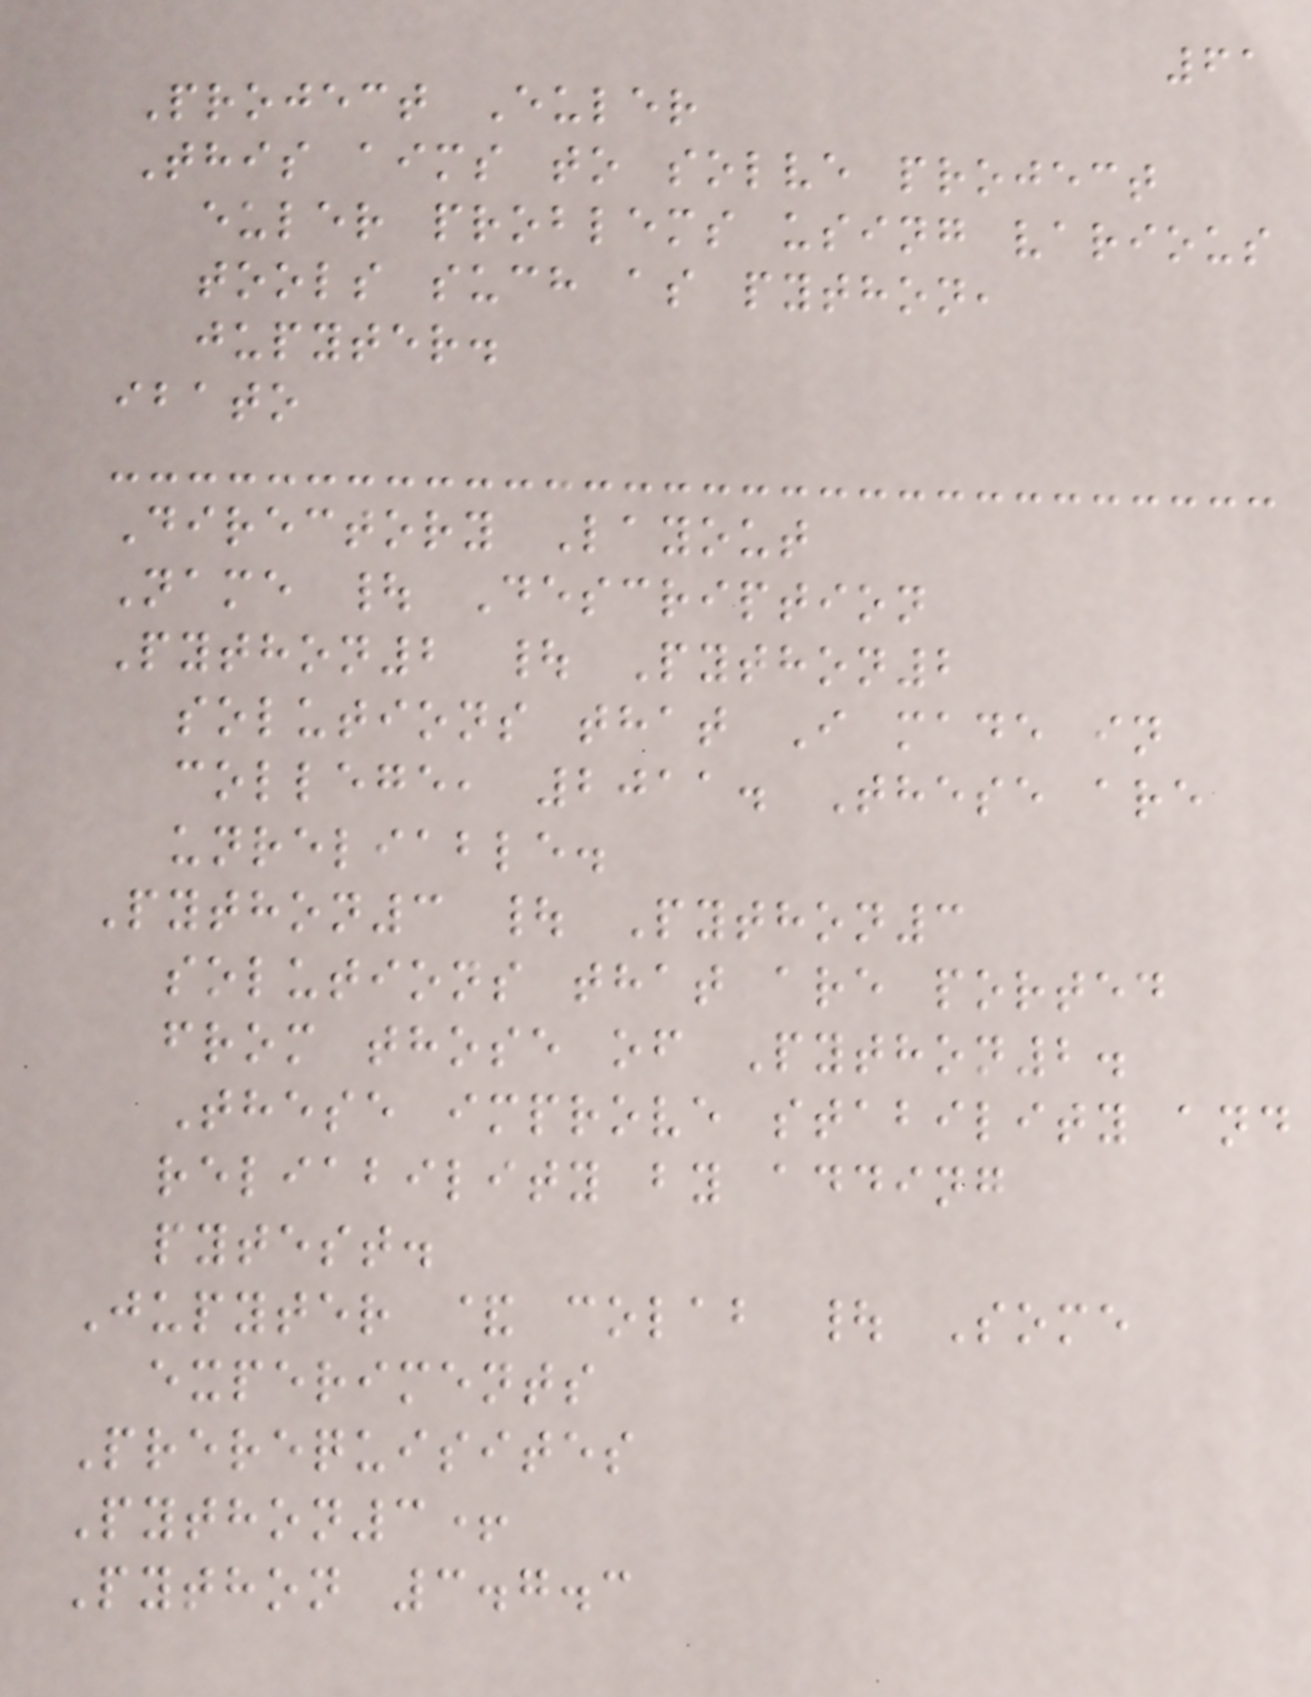61
Project Euler
This aims to solve project
euler problems using various
tools such as python,
jupyter.
ibato
Directory Layout
Name | Description
Python2 | Python2
solutions that I made in
college, 2011. These are
unreliable.
Python3 | Python3
solutions that are ported
from those of Python2.
These improve stability and
reliability by adding
pytest.
Jupyter & colab | Some
experiments
Prerequisites
Python3+
Python 3.7.3
